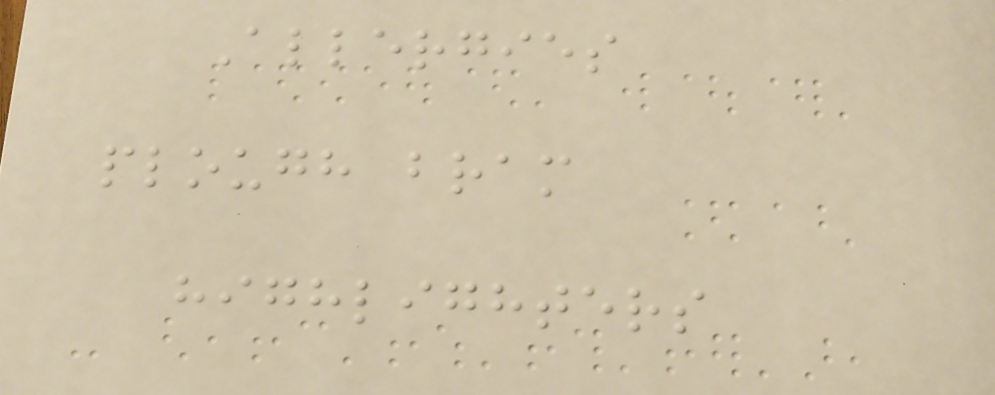Allergies
plough bram
highlighters
